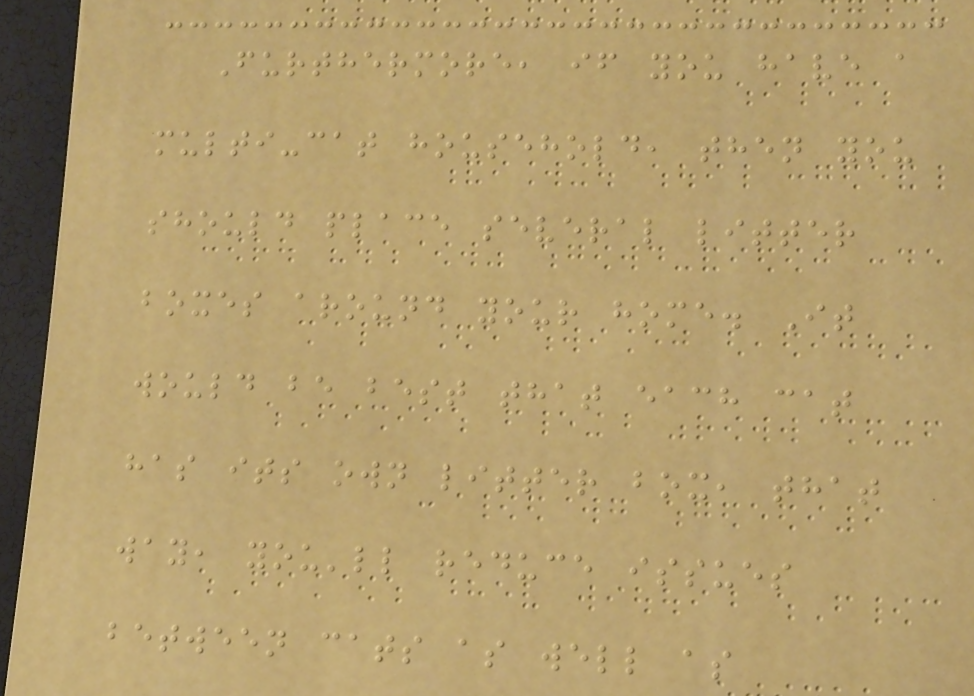Furthermore, if you have a
multi-cat household, then you
should place several litter
boxes around your home. It
would be best that each cat
has its own litter box, that
way, you'll reduce issues
between cats as well as
